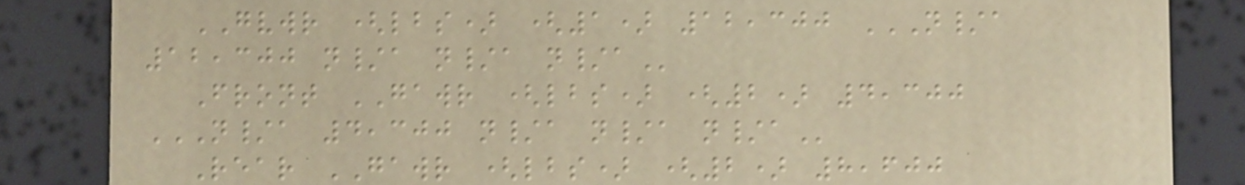GVWR (lbs) (1) 12,300 N/A
12,300 N/A N/A N/A
Front GAWR (lbs) (2) 4,300
N/A 4,300 N/A N/A N/A
Rear GAWR (lbs) (2) 8,600
